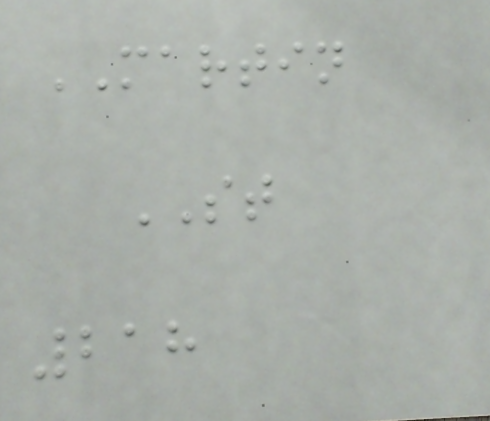MARTIN
ST
218
